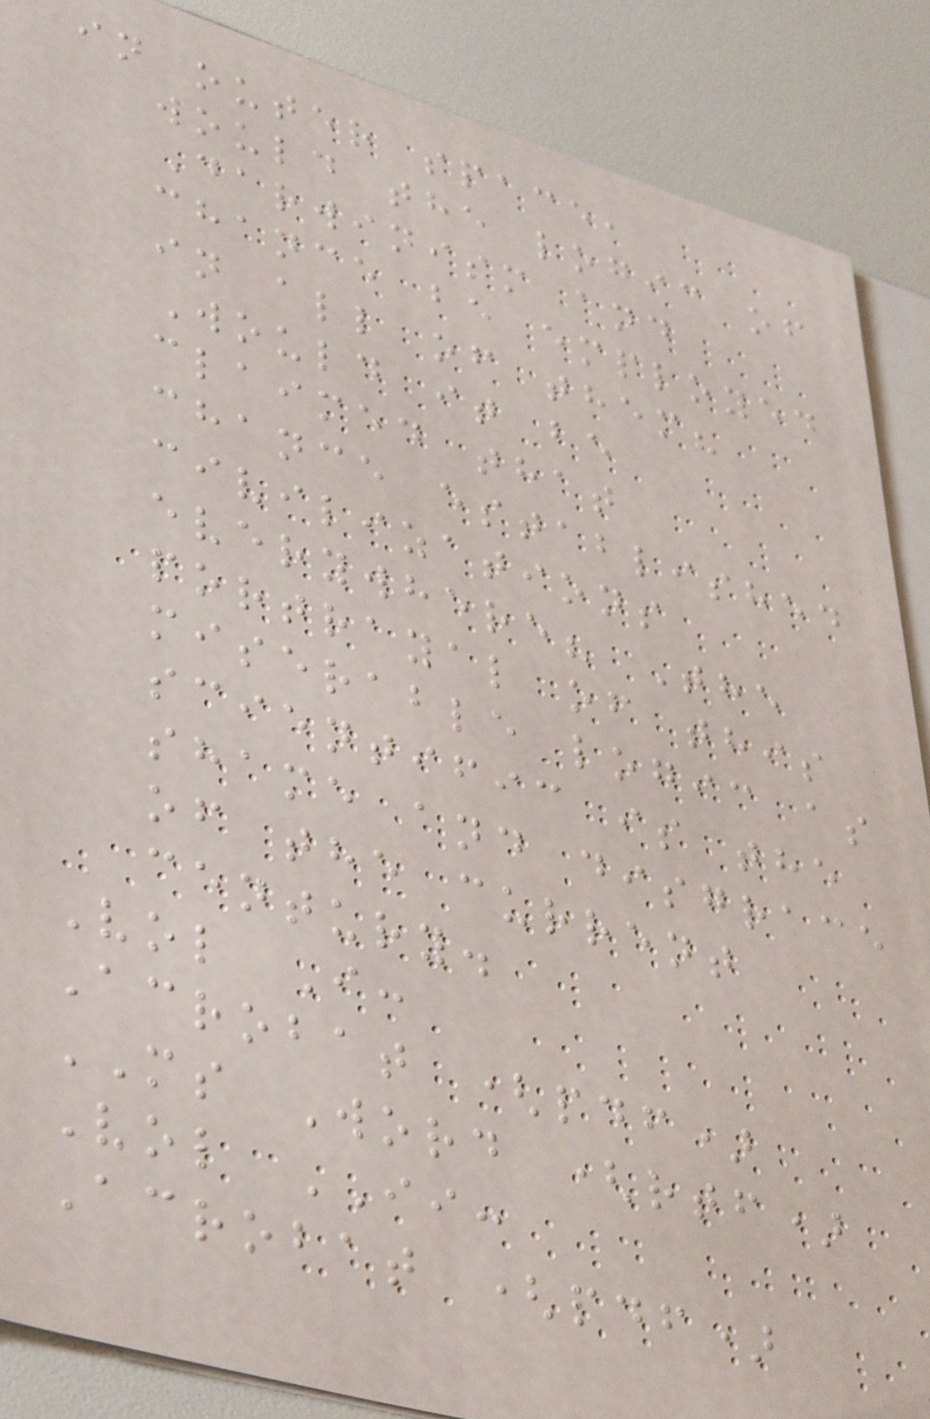in outer space,
would the logic of
Darwinism and
chance be employed
in all of them?
Would it be
claimed that
chance established
civilizations
everywhere? The
portrayal of this
miserable logic as
scientific is the
shame and disgrace
of the current
century.
Vol I:
Acrobat (pdf)
MS Word (rtf)
Vol II:
Acrobat (pdf)
